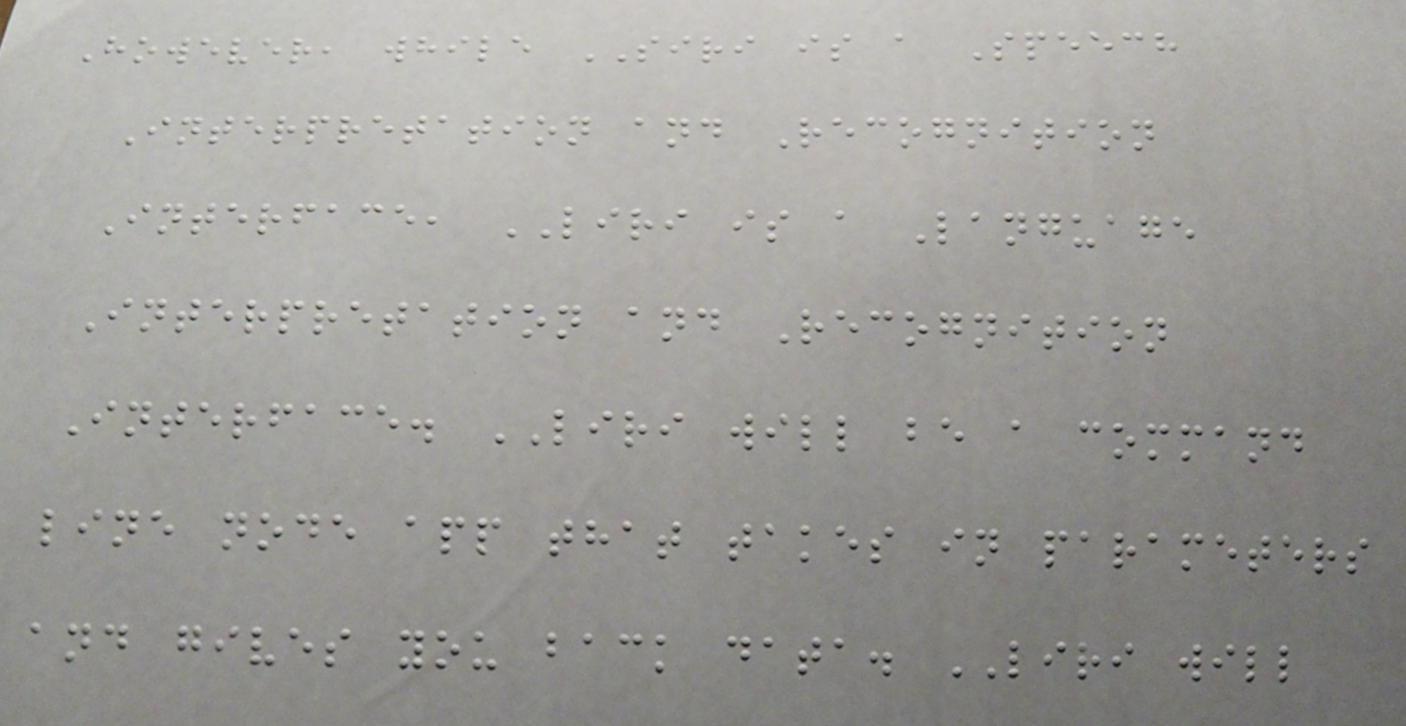However, while SIRI is a Speech
Interpretation and Recognition
Interface, LIRI is a Language
Interpretation and Recognition
Interface. LIRI will be a command
line node app that takes in parameters
and gives you back data. LIRI will
